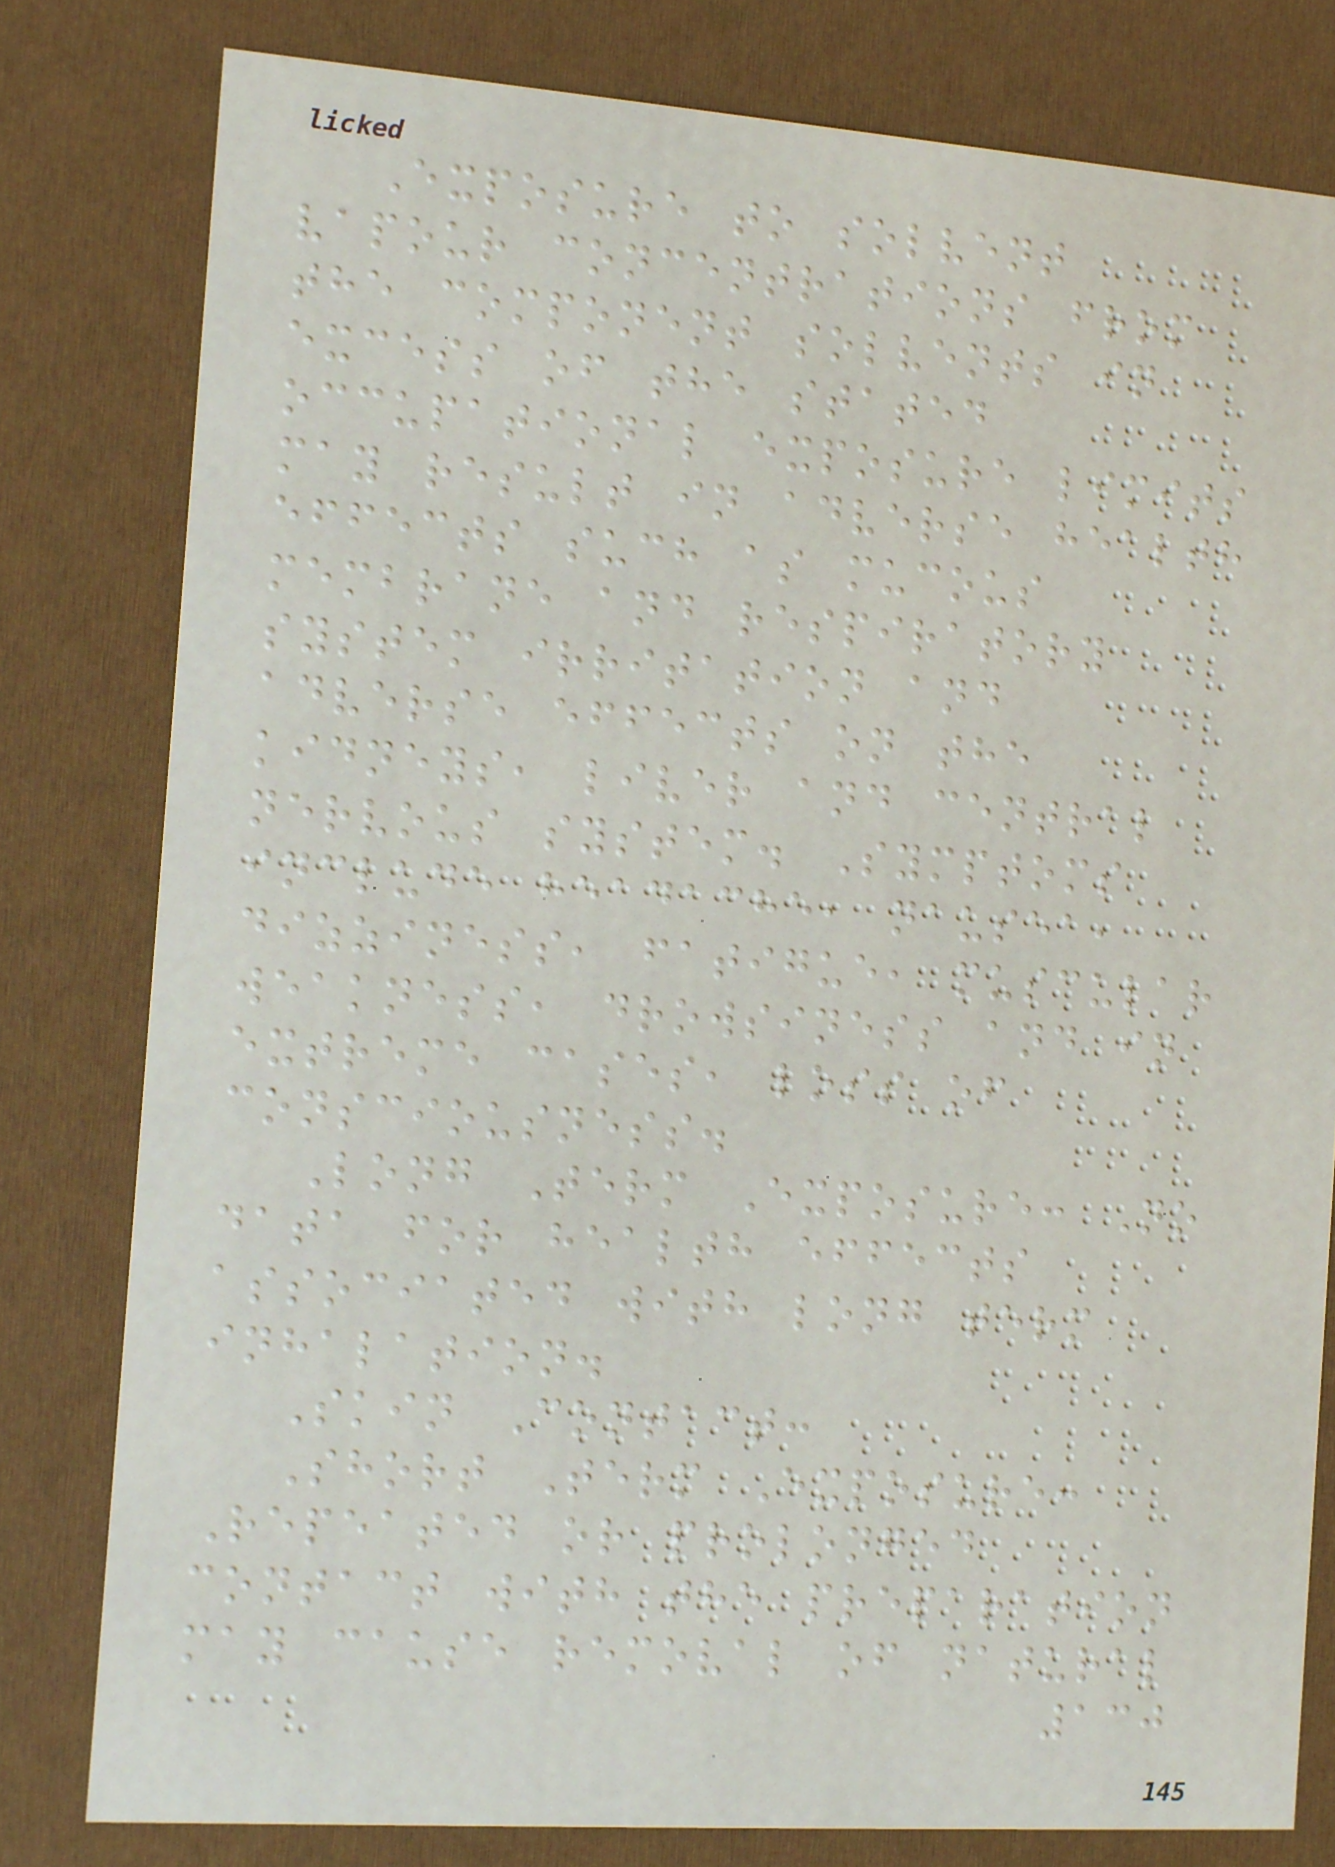Exposure to solvent
vapour concentrations from
the component solvents in
excess of the stated
occupational exposure limits
may result in adverse health
effects such as mucous
membrane and respiratory
system irritation and
adverse effects on the
kidneys, liver and central
nervous system. Symptoms
include headache, nausea,
dizziness, fatigue, muscular
weakness, drowsiness and in
extreme cases, loss of
consciousness.
Long Term Exposure: No
data for health effects
associated with long term
inhalation.
Skin Contact:
Short Term Exposure:
Repeated or prolonged
contact with the preparation
may cause removal of natural
130
